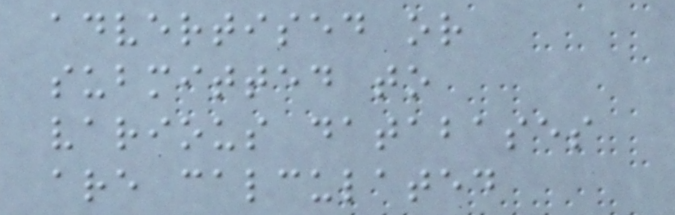advertised or
submitted to
various databases
are calculated
